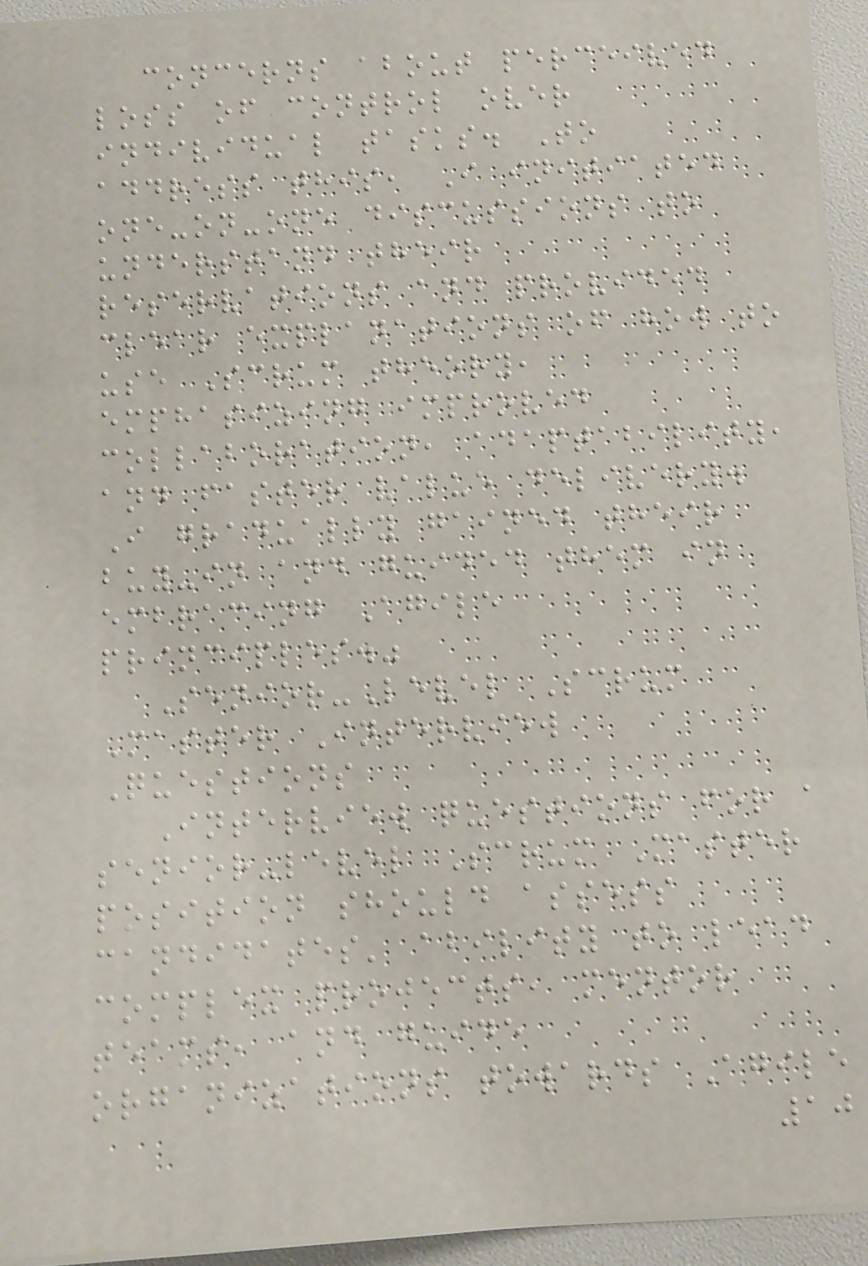concerns about perceived
loss of control over
individual tasks. To
address this, I initiated
one-on-one discussions to
understand their
reservations and provided
clear explanations of how to
use Scrum theory,
emphasizing improved
collaboration, adaptability,
and faster value delivery.
I gradually gained their
buy-in and guided them in
embracing Agile
principles."
Senior-Level Scrum
Master Interview
Questions
Interview questions for a
senior-level Scrum Master
position should assess
candidates' ability to lead
complex projects, mentor
teams, and guide
organizations towards Agile
10
